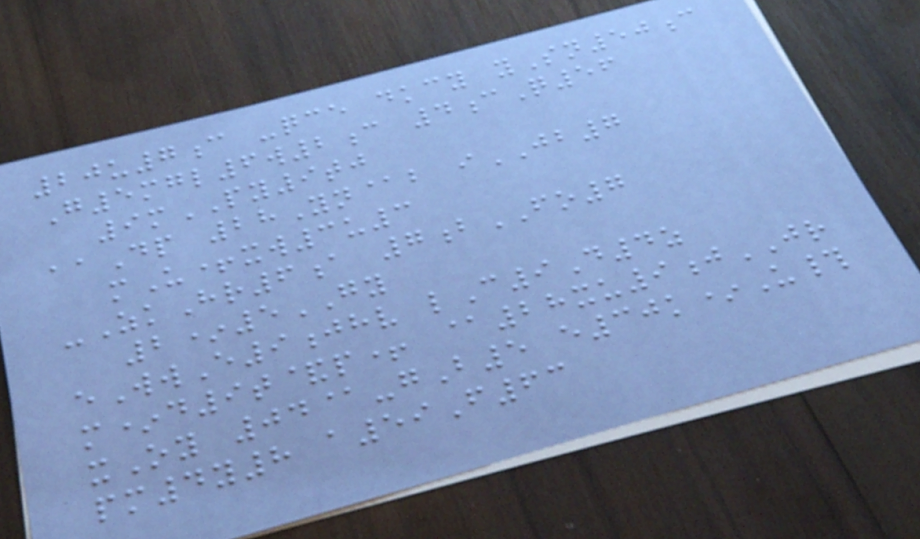20u7c -qce dkcy ySn50c
G5mgl6w2c 4cQ56
9mPY9tj
aaDp 28Yn@b iJB7
mU+xw3u3
-ZkHr6a 7bFO7
2*5GY
eWwE9jhv lC9D4z
m*d9t&p+ @28xu9jJR
xOy 04@-gB5 e30k*U#
pm4y8 a59F63
